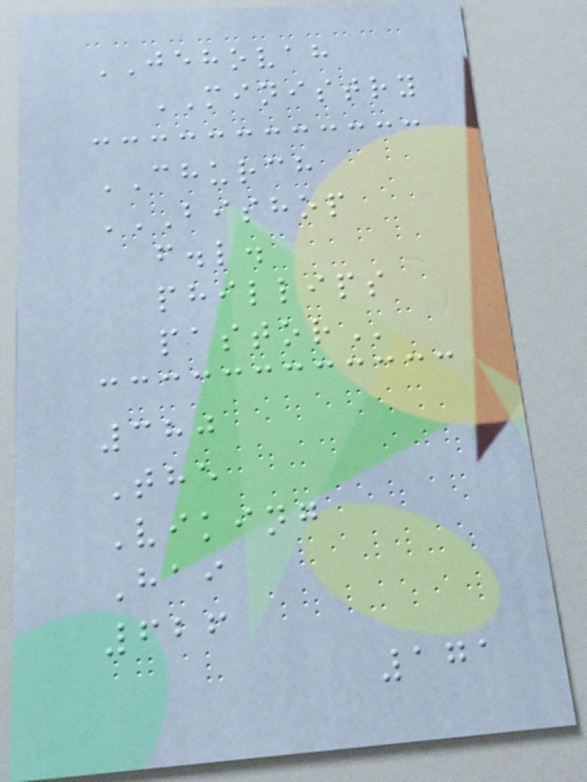JEHOVAH
MINISTRY
CHURCH
BISHOP
F.L.
PHILLIPS
PASTOR
380
The
Viking
Hai
626
171
